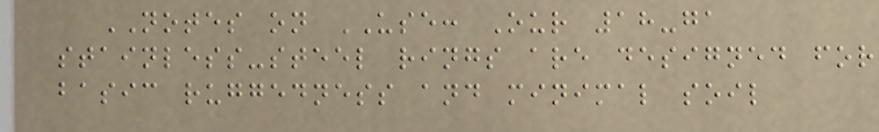NOTES on USE: Our 18-ga
stainless-steel rings are designed for
basic ruggedness and minimal soil
